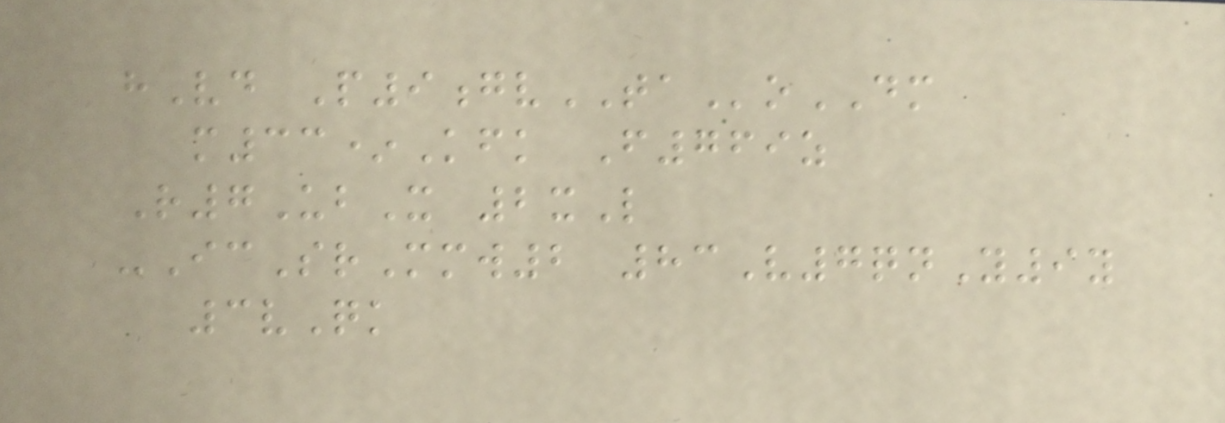hVd P9gvTAoDM
m33*Kfk F769z
R7UbX 2xL
-IcSrMmw2 83V7qnY9y
3vQk
